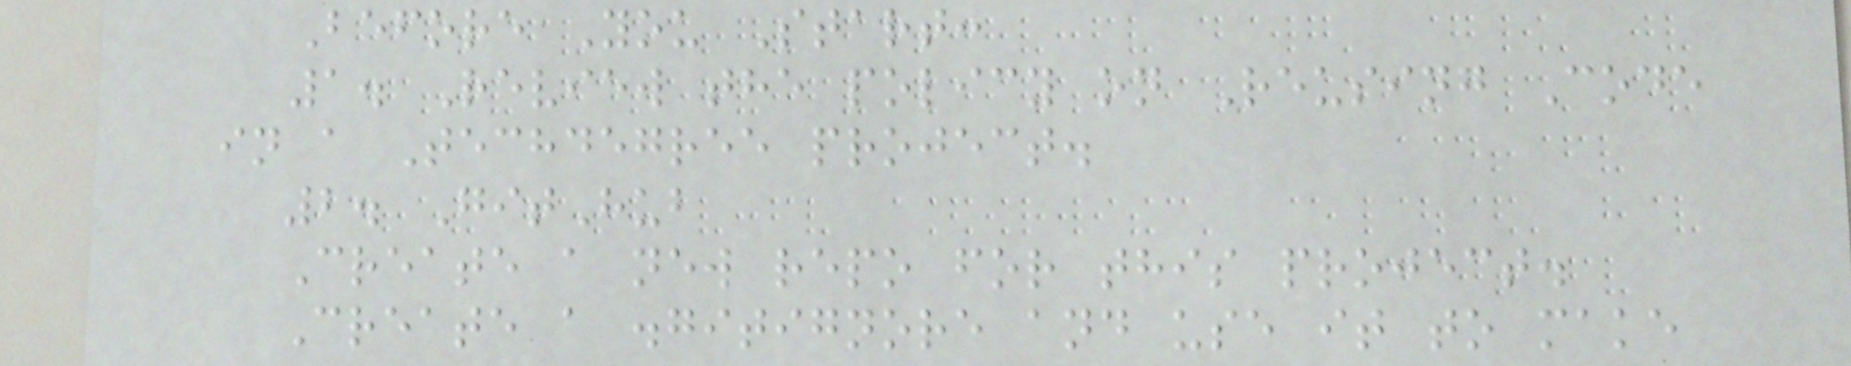Before You Start:
1. Review the policy on Reusing Code
in a Techdegree project.
2. GitHub
Create a new repo for this project.
Create a .gitignore and use it to make
